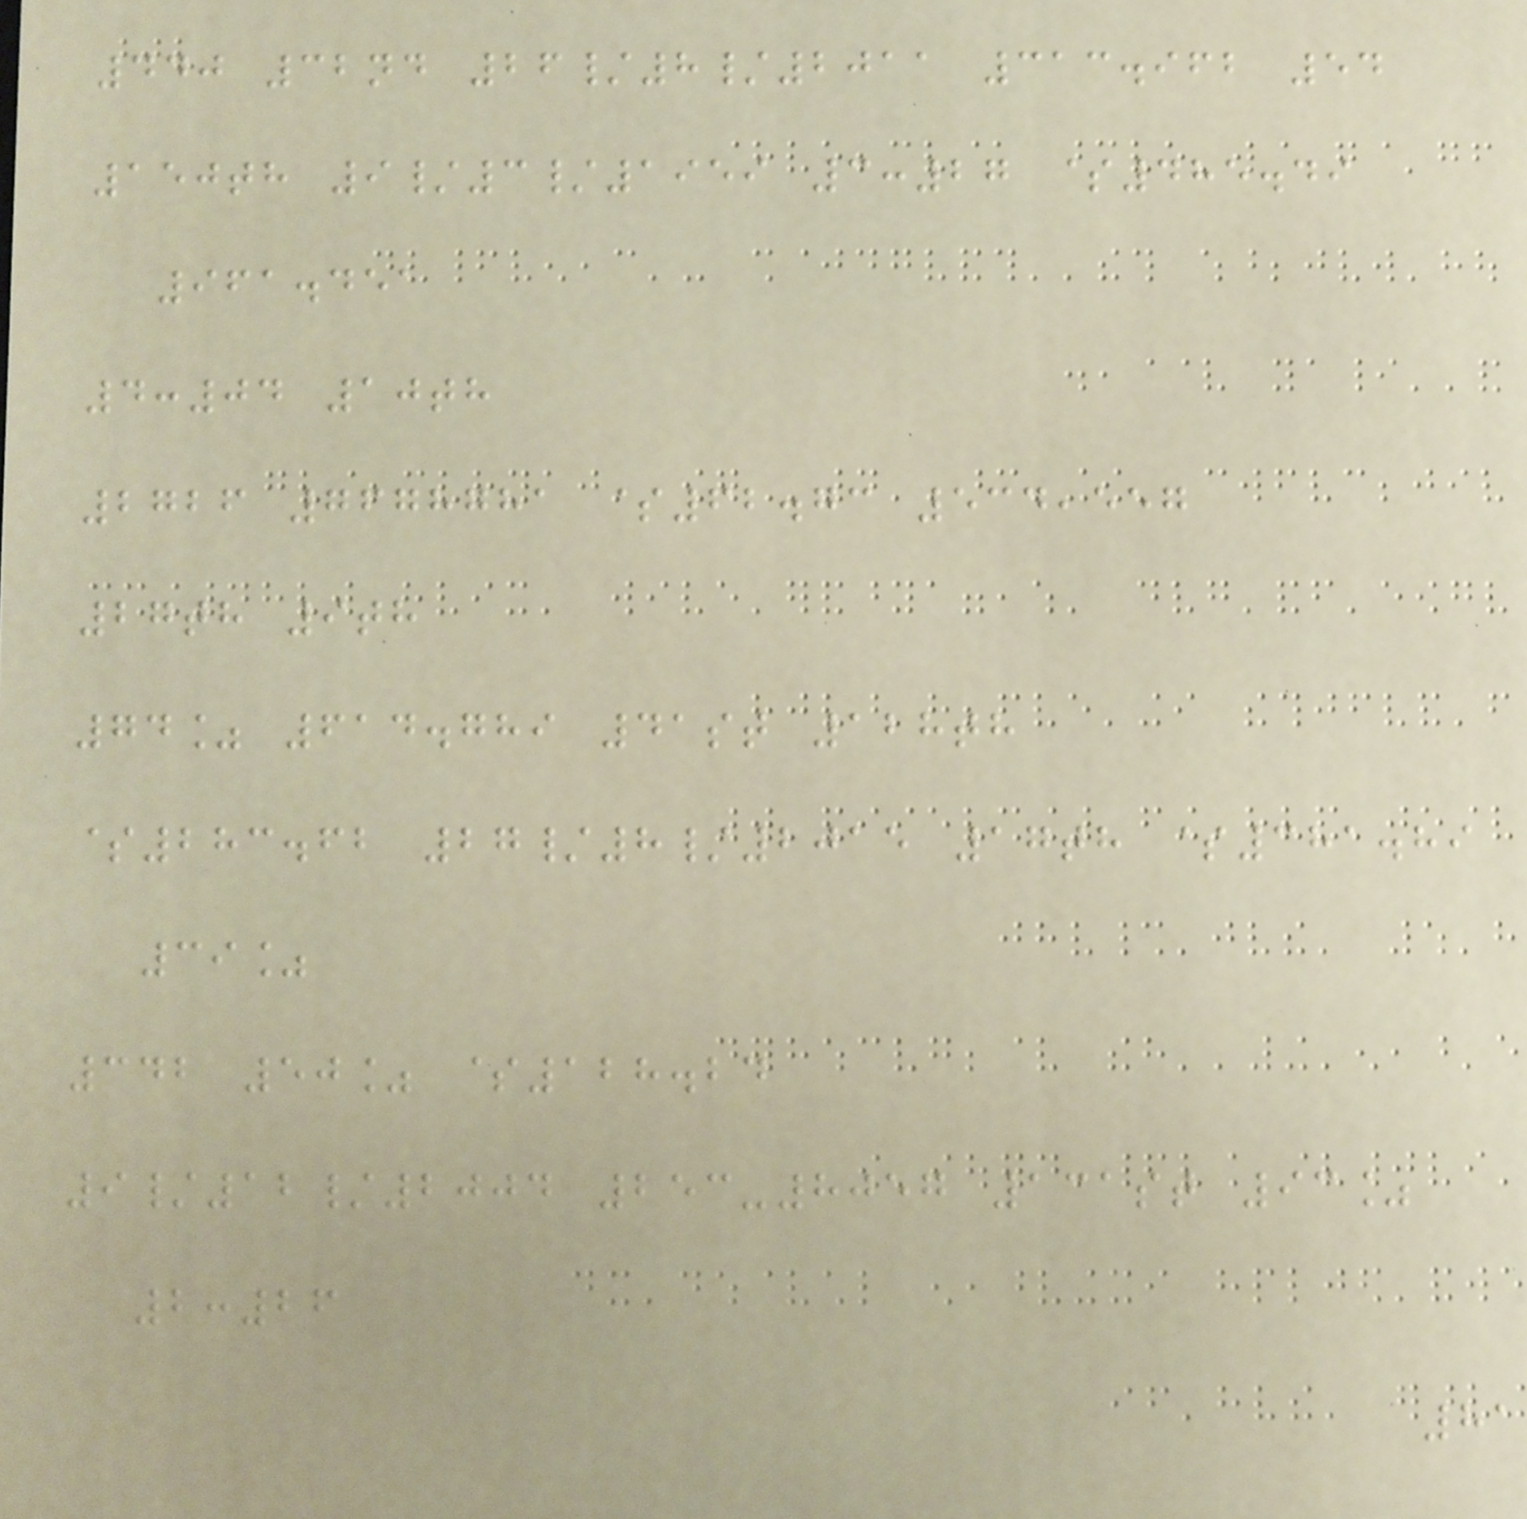440 32nd 26/8/2011 313.962 54
150th 9/3/1959 3:27 $485.49
961.451
4:04 10th
2726 7678781 $62.73 534,557
27th 9th
74% 614.789 41st 128th
$283.62 27/8/2015 17th $381.89
39%
342 50% $128.24
9/12/2004 253-8057 131st 93%
2:26
81
